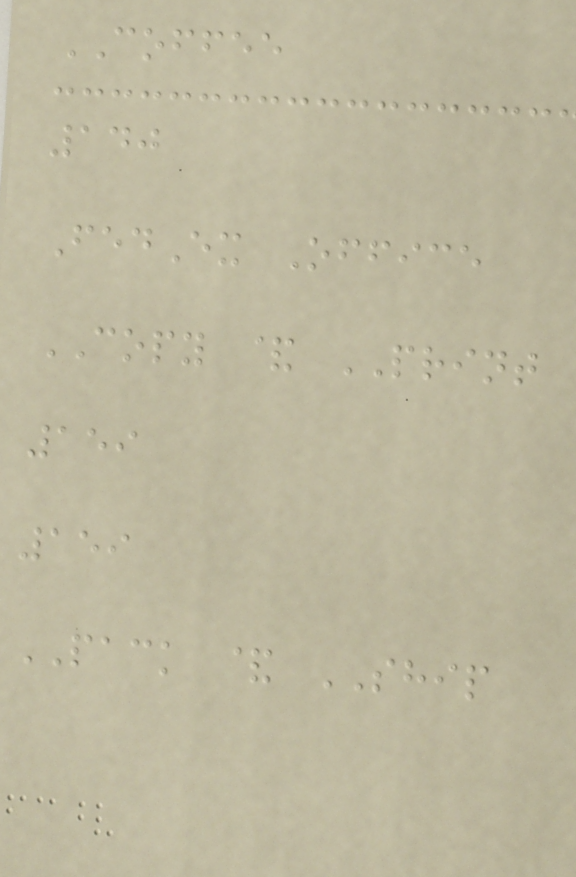COFFEE
140
FedEx Office
COPY & PRINT
159
159
PACK & SHIP
